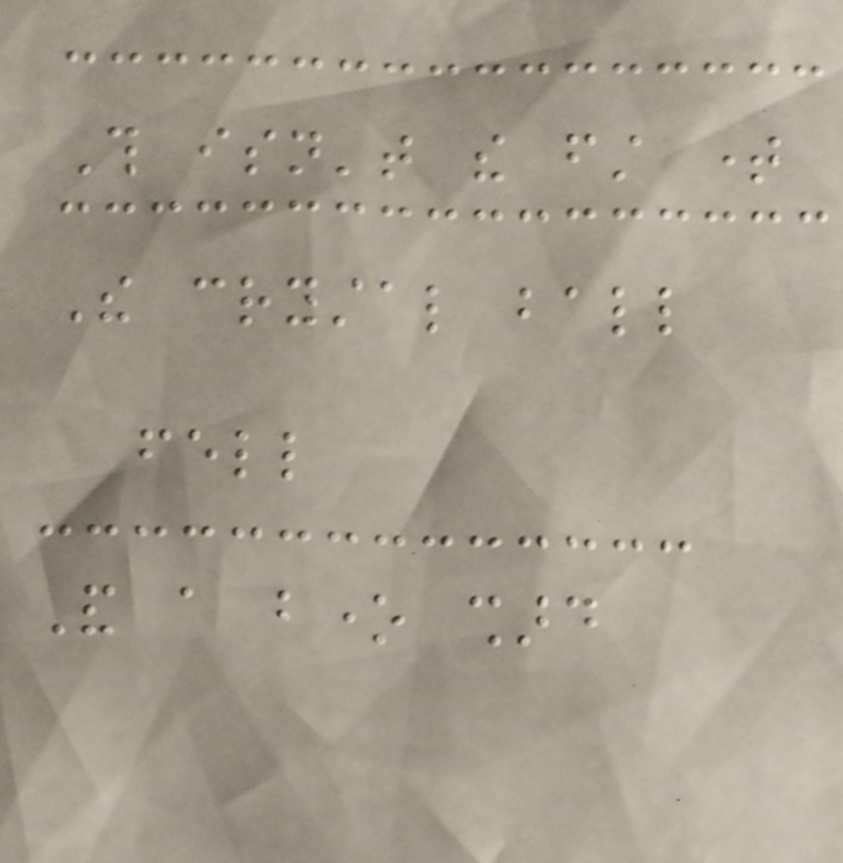This isn't the first time
The crystal ball
fell
And a bone shard
